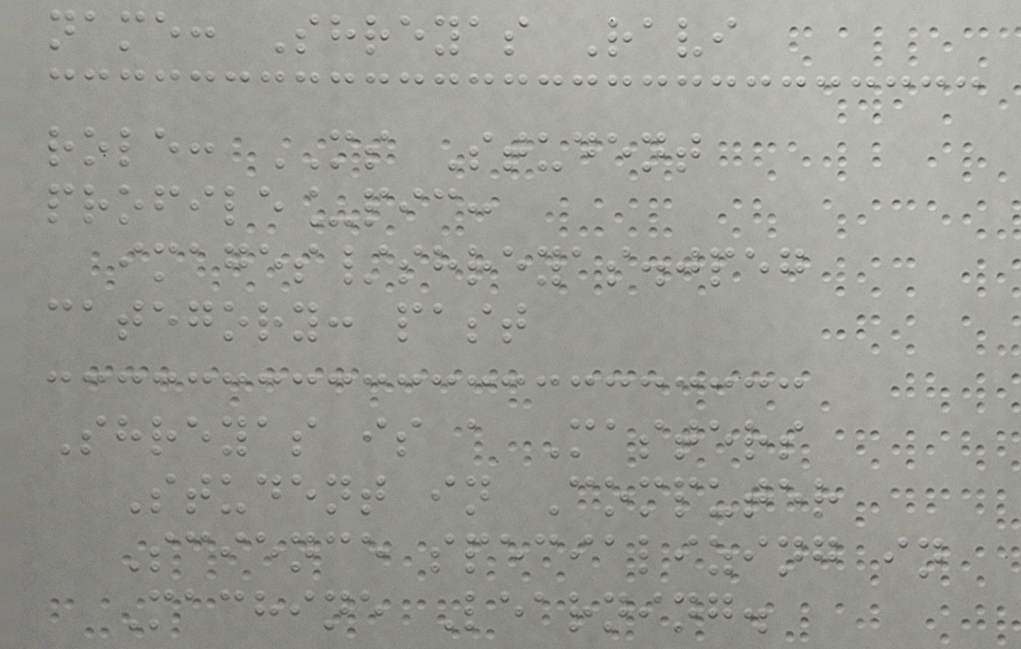name: Shreyas Ravi
role: MS Student
profile_pic:
images/shreyas.jpeg
category: past
Shreyas is a Masters
Student in Computer
Science specializing in
Machine Learning.
